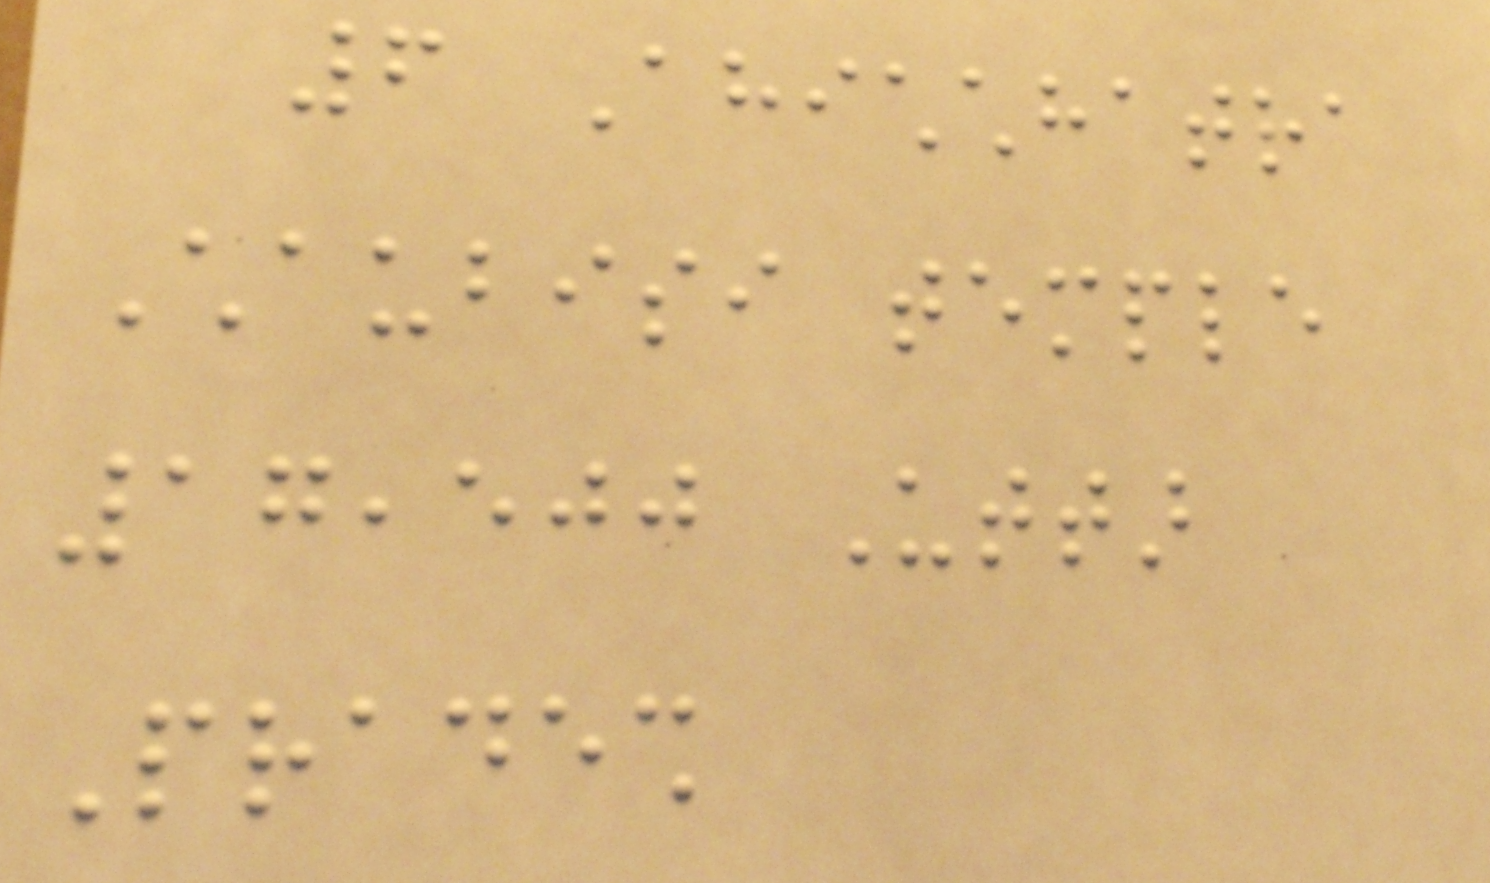6 Ahichchhatra
Chaubisi temple
17,500 Uttar
Pradesh
